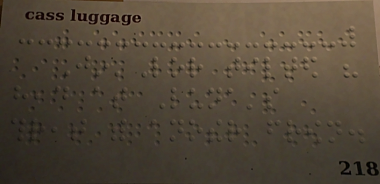Jin'Lor tilted his
head at Luna's
threat with another frown.
